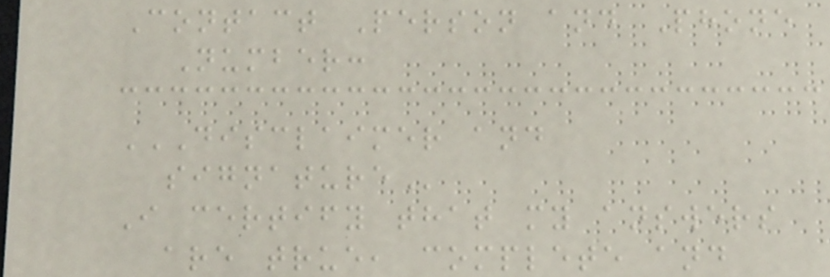Contact Person and Phone
Number:
DISCLAIMER AND
SIGNATURE
I certify that my answers
are true, complete and
